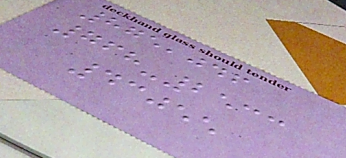875,046
768-2533
43055
